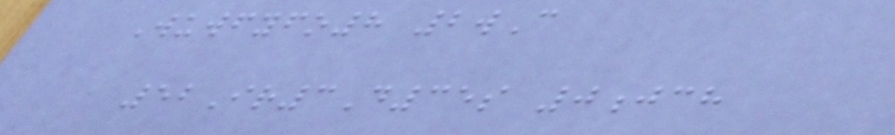Wuwfyfo8 2wC
52Ir3D35s 0jch
